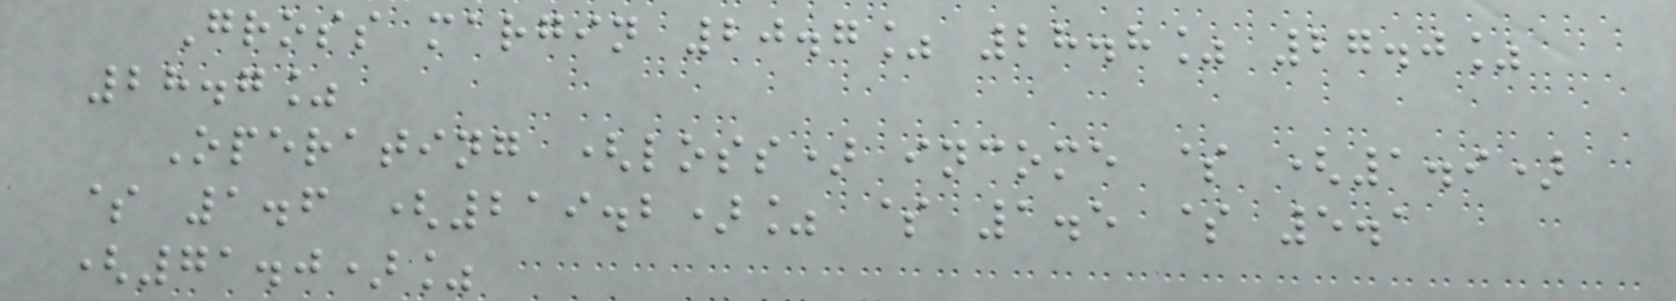Gross margin 20.7% 28.8% 27.0%
28.7%
Operating (loss) income $ (1.9)
$ 1.6 (219.2)% $ 1.5 $ 5.1
(71.0)%
